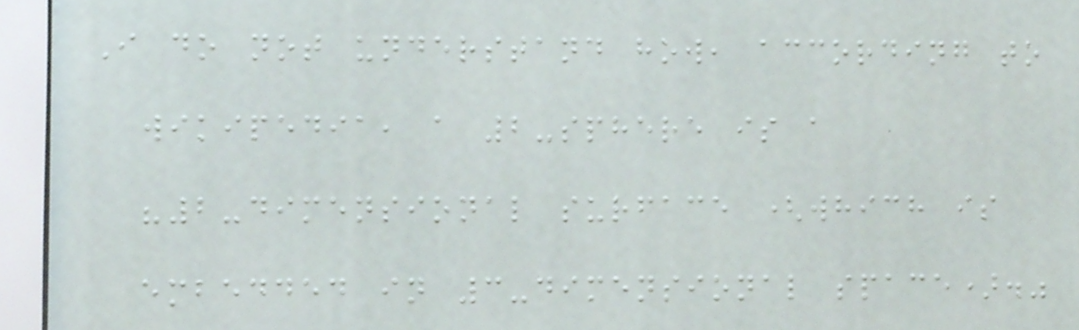I do not understand how, according to
wikipedia, a 2-sphere is a
"2-dimensional surface (which is
embedded in 3-dimensional space)."
